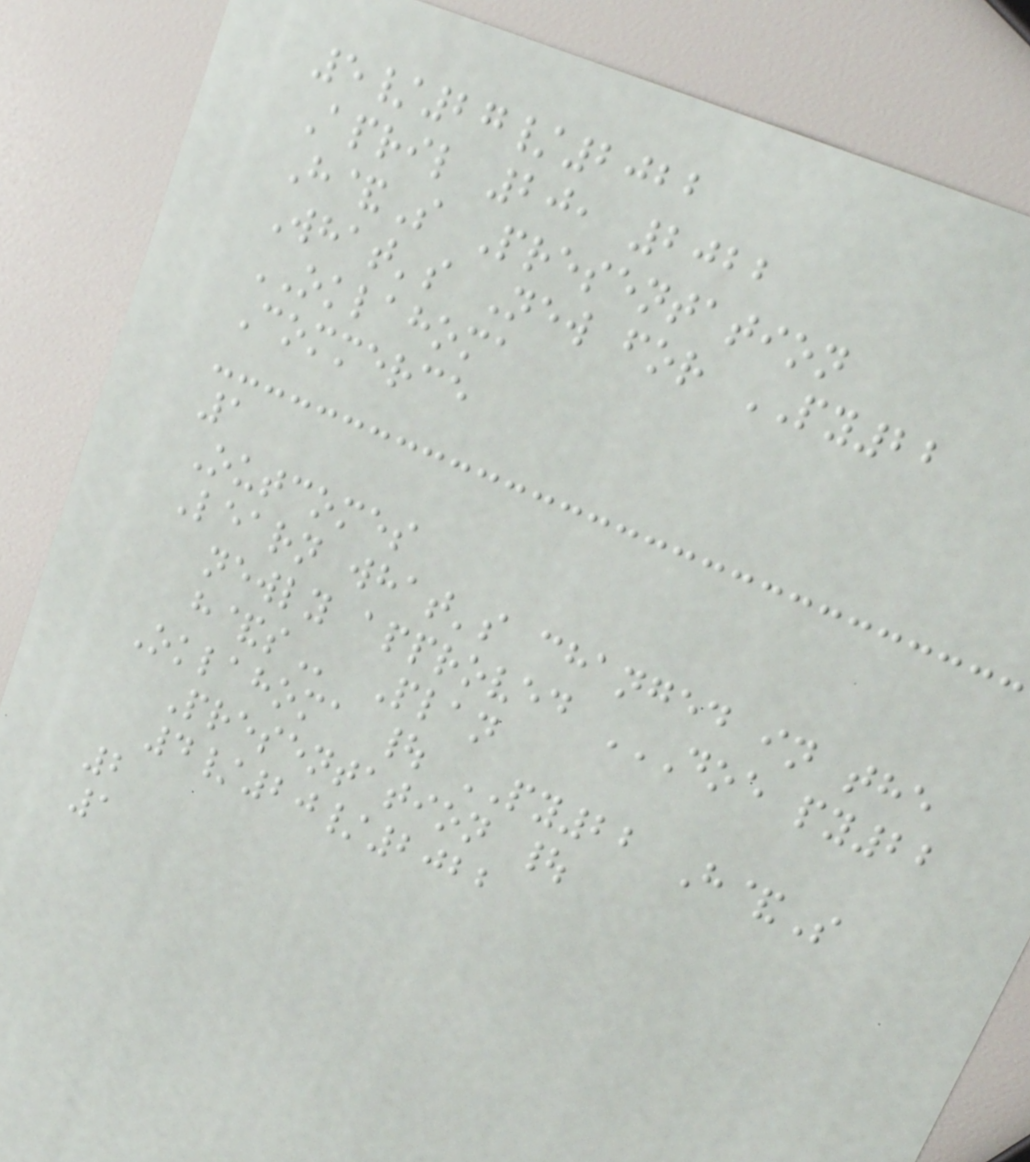5/27/2022
April 20, 2022
H&S Presentation
What's New for PY22
OKLAHOMA
Commerce
1
Outcomes
Learn what's changed in the
newly approved DOE PY22
H&S Plan
Oklahoma | PY22 H&S
Presentation |
4/20/2022
2
1
